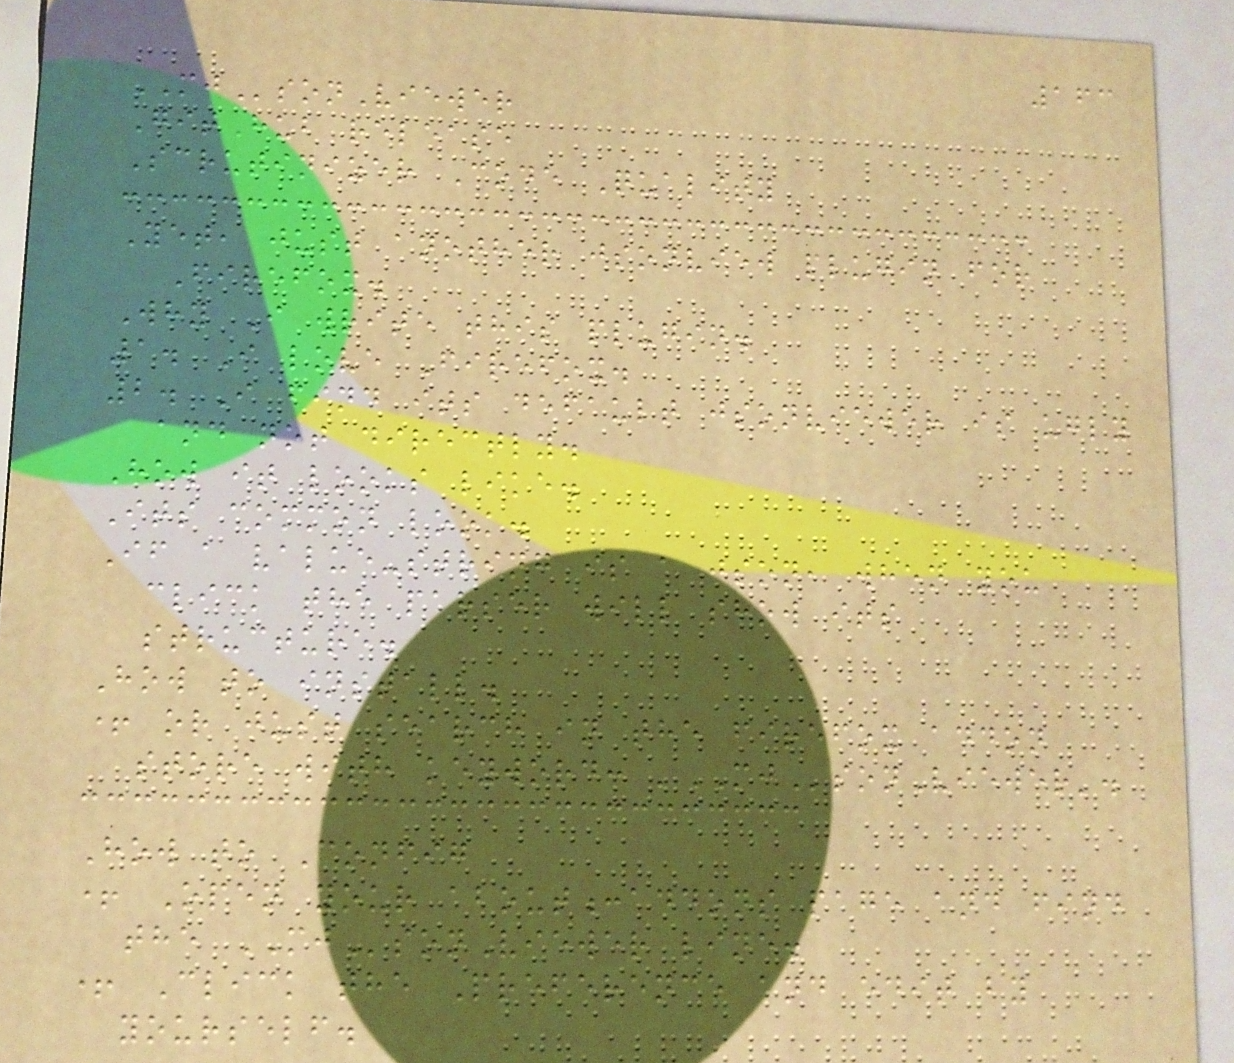163
MJsonViewer
GitHub release
Scrutinizer Code Quality
Yet, just another jsonview plugin for
Firefox.
Why I write this plugin.
1. I love Firefox.
2. I find its default jsonviewer is ugly
and not directly.
How it looks like.
Its common look.
If a value-string is a json, when you
click the parser will show its
structure.
How to install.
+ or just search in the firefox addon
store with keyword: 'MJsonViewer'.
How to Config
+ Open your about:addons page and find
the MJsonViewer line.
+ Click the Preference and edit by
yourself.
